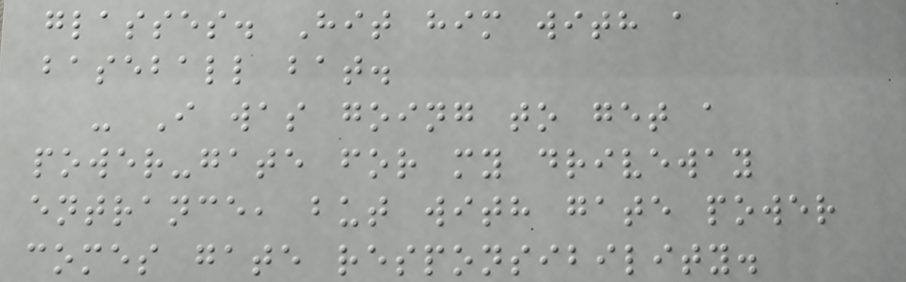glasses. Hit him with a
baseball bat.
- I was going to get a
power-gate for my driveway
entrance, but with gate power
comes gate responsibility.
